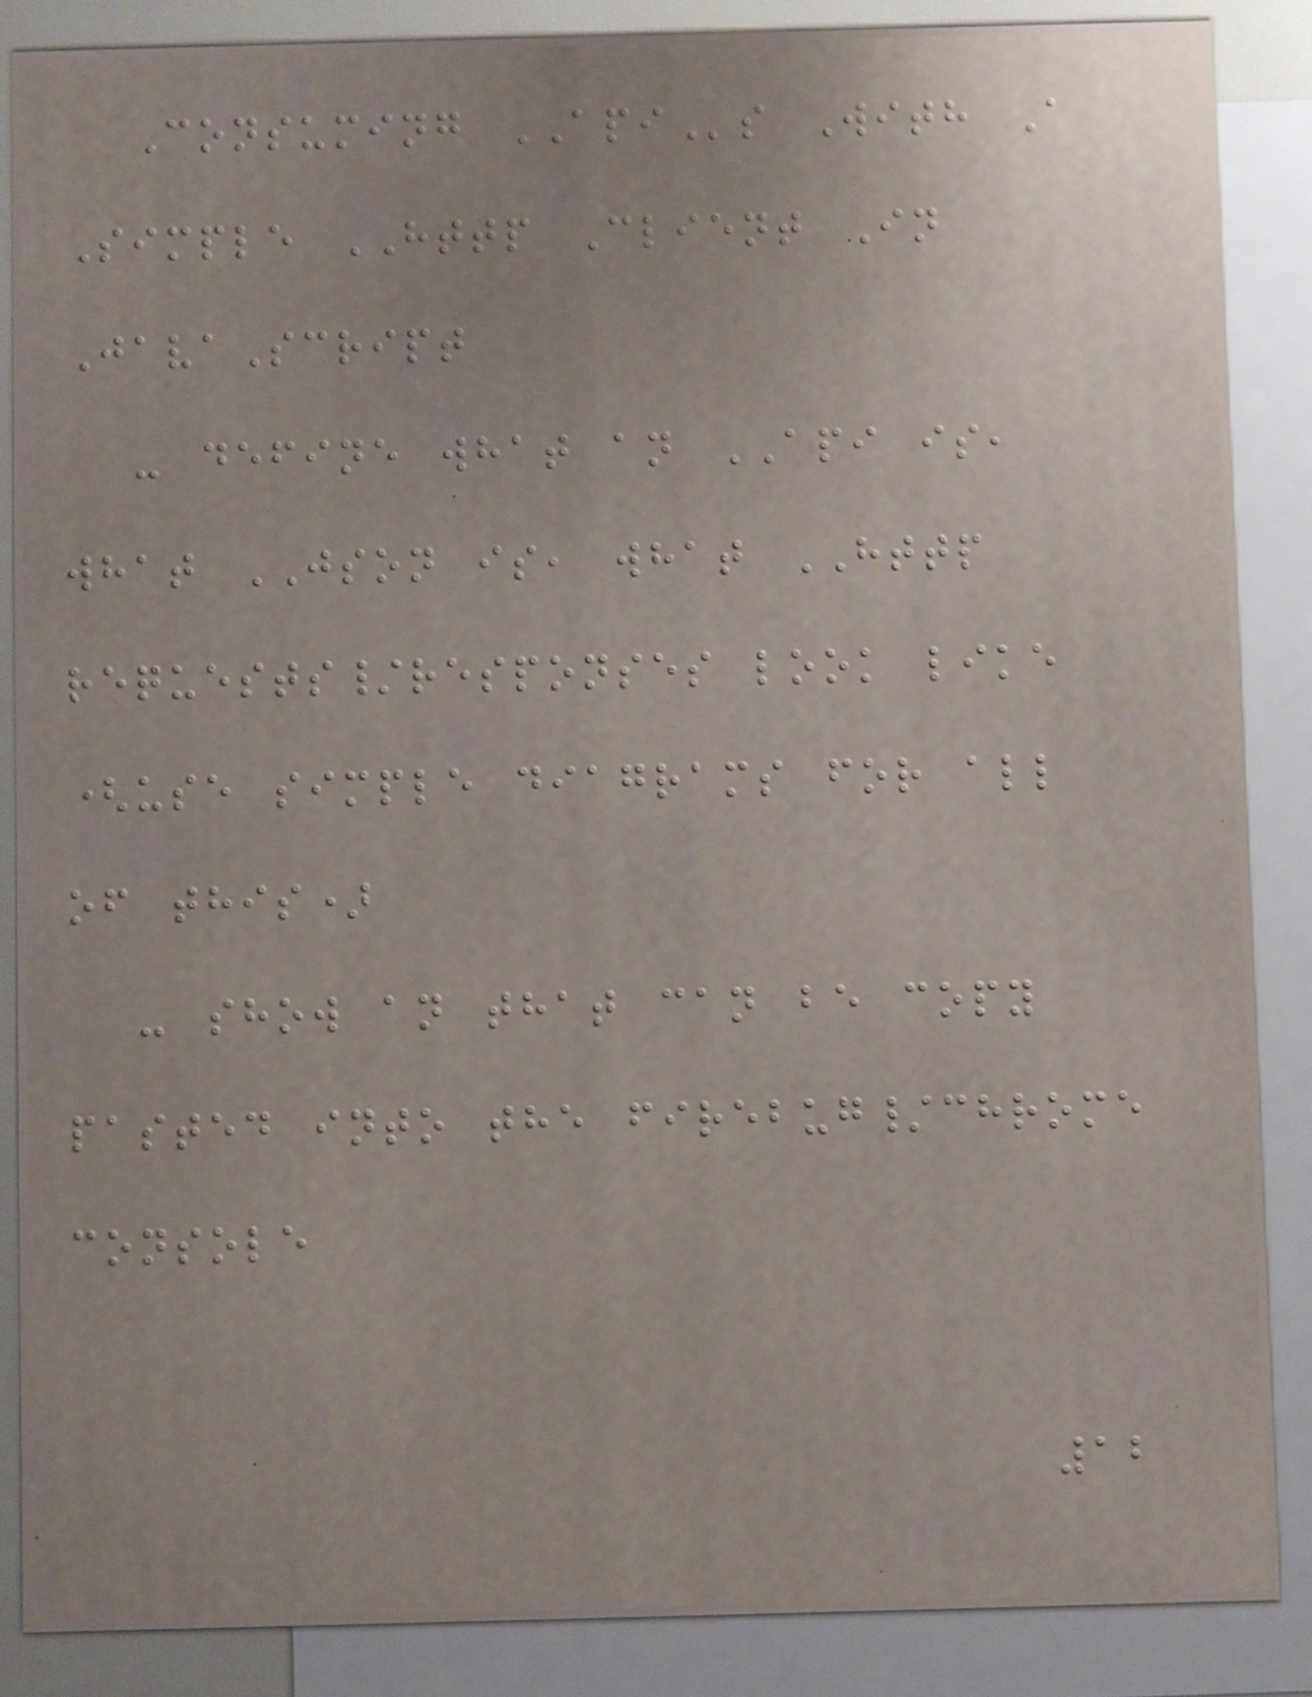Consuming APIs With A
Simple HTTP Client In
JavaScript
- define what an API is,
what JSON is, what HTTP
requests/responses look like
(use simple diagrams for all
of this)
- show an that can be copy
pasted into the firebug/chrome
console
12
